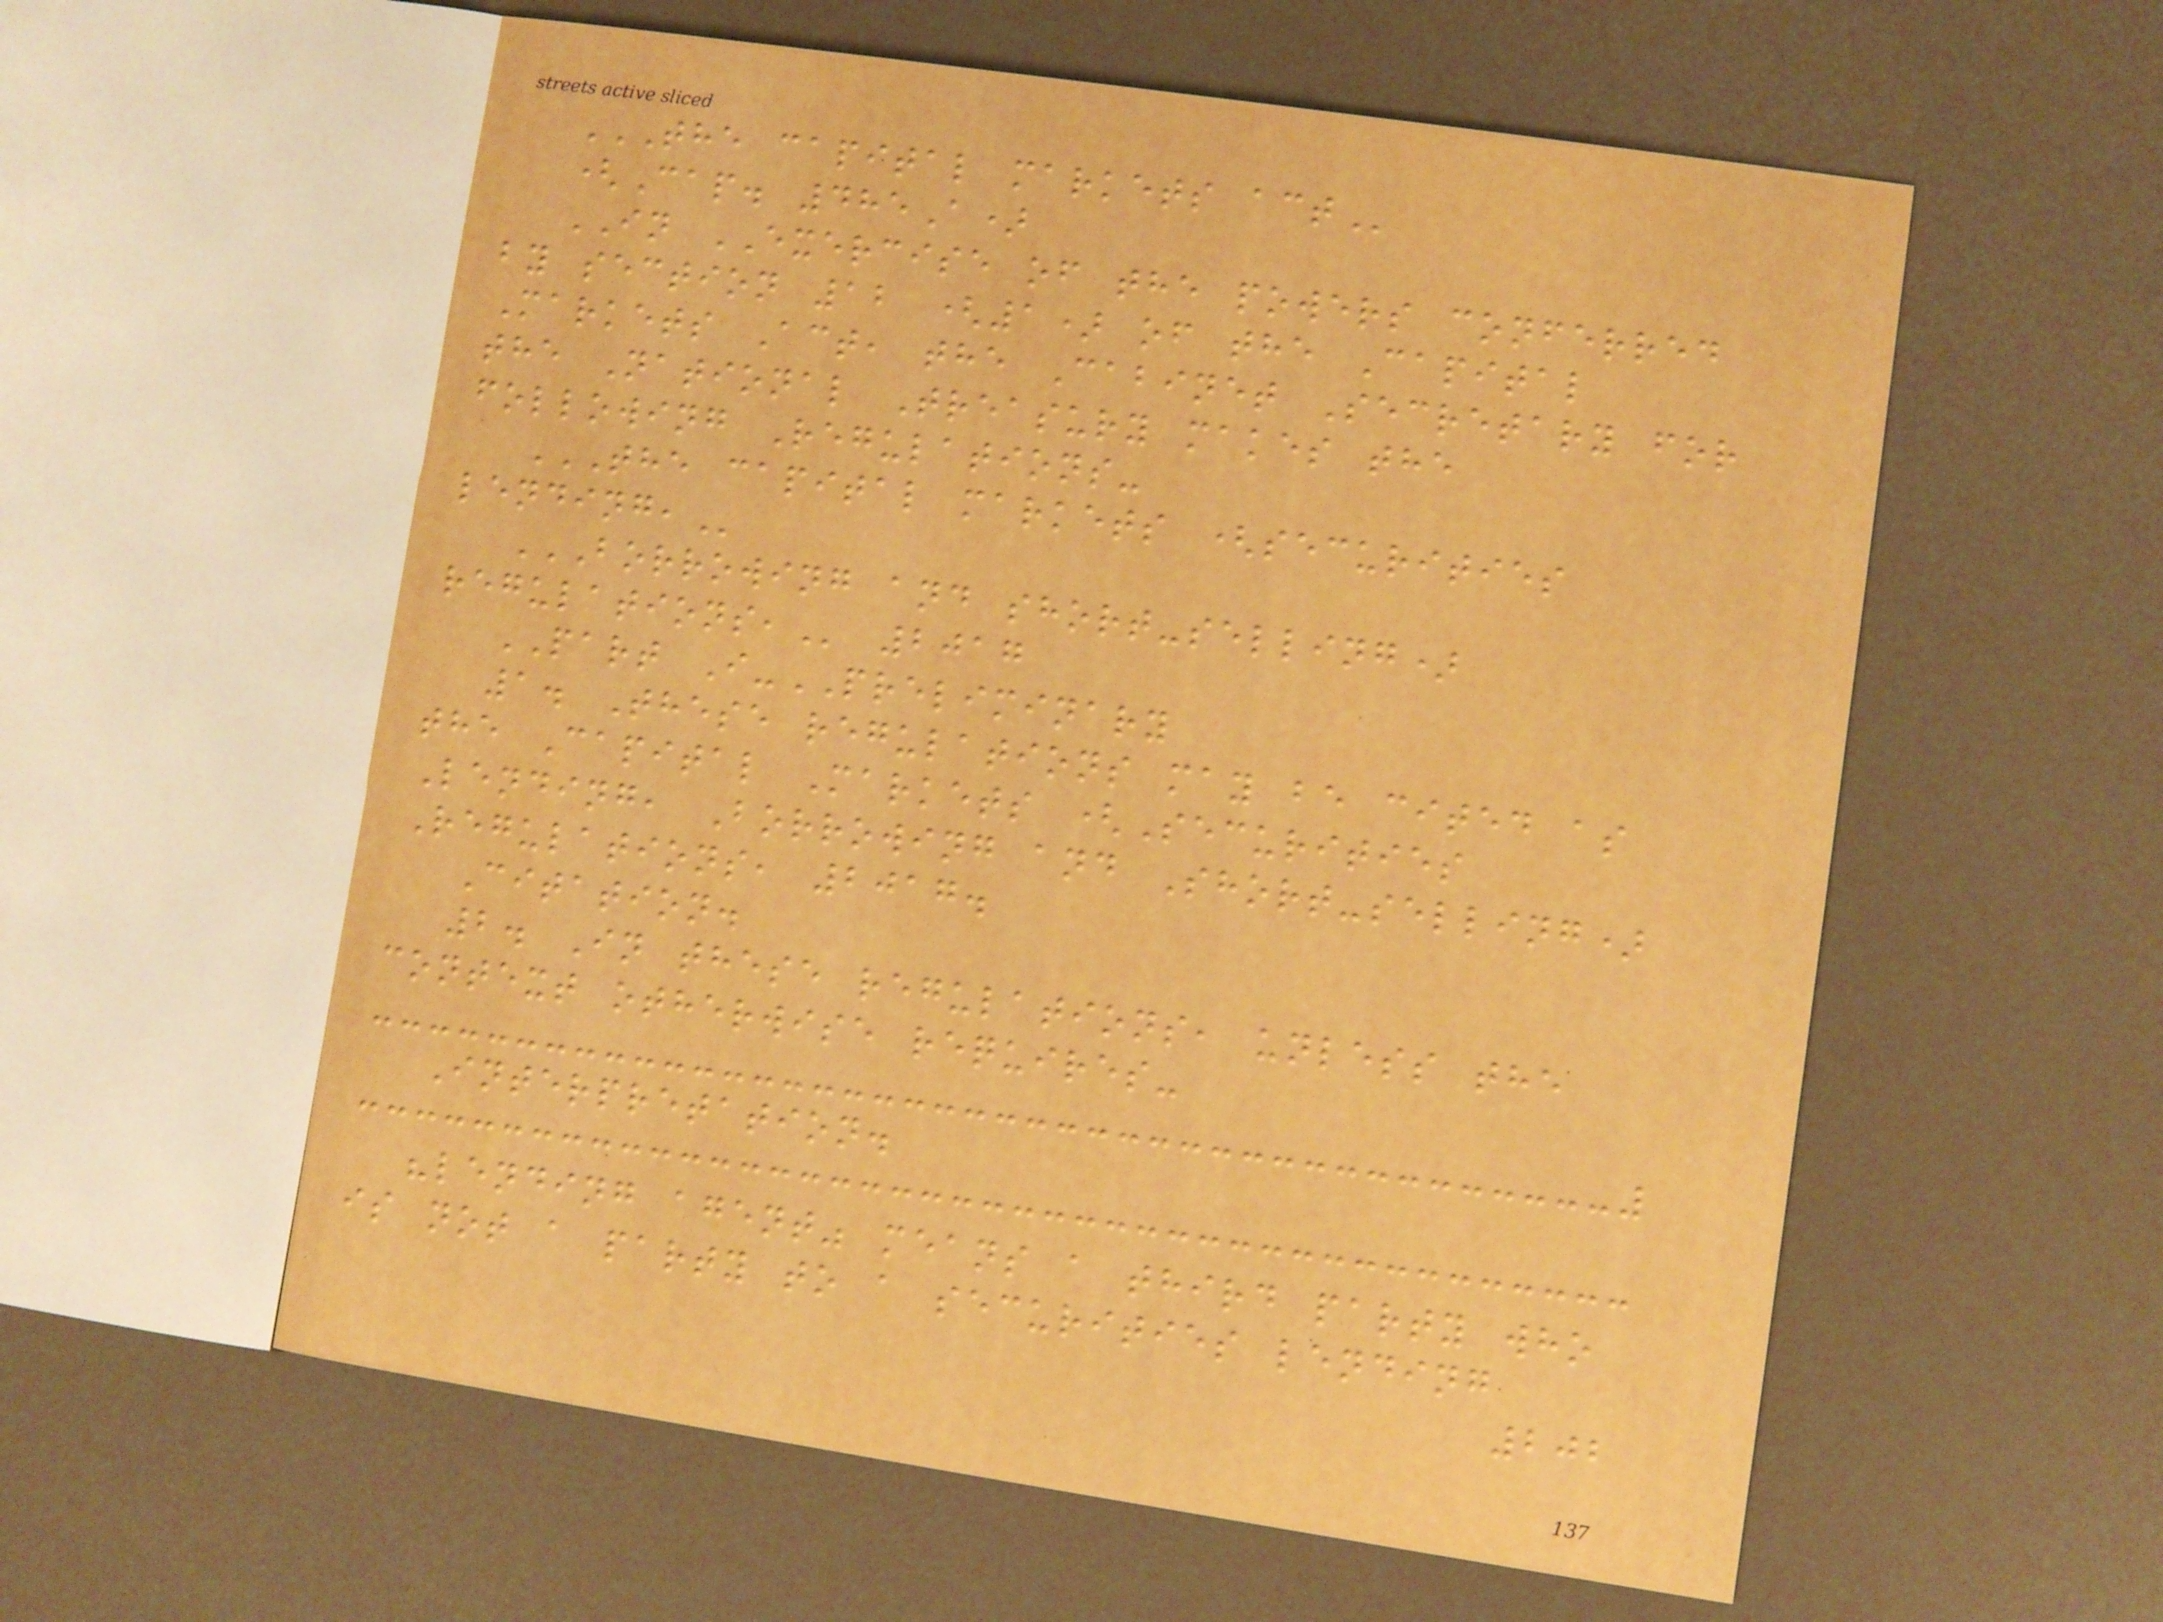THE CAPITAL MARKETS ACT
(Cap. 485A)
IN EXERCISE of the powers conferred
by section 12 (1) of the Capital
Markets Act, the Cabinet Secretary for
the National Treasury makes the
following Regulations-
THE CAPITAL MARKETS (SECURITIES
LENDING,
BORROWING AND SHORT-SELLING)
REGULATIONS, 2017
PART I-PRELIMINARY
1. These regulations may be cited as
the Capital Markets (Securities
Lending, Borrowing and Short-selling)
Regulations, 2017.
Citation.
2. In these regulations, unless the
context otherwise requires-
Interpretation.
"lending agent" means a third party who
is not a party to a securities lending
202
